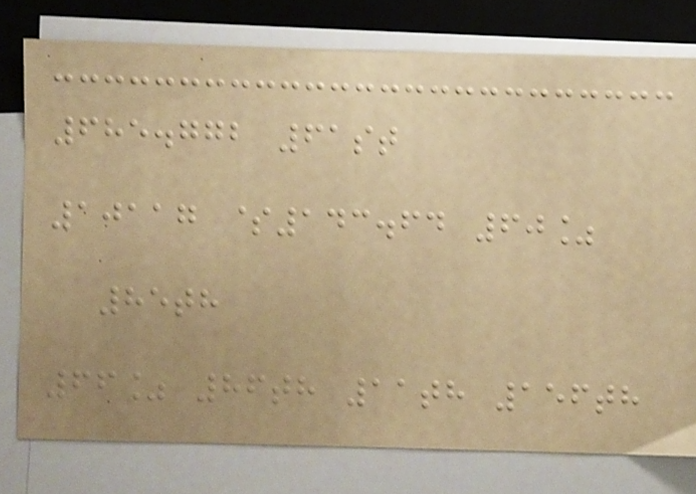685.772 61st
10117 $143.64 60%
85th
66% 86th 11th 156th
